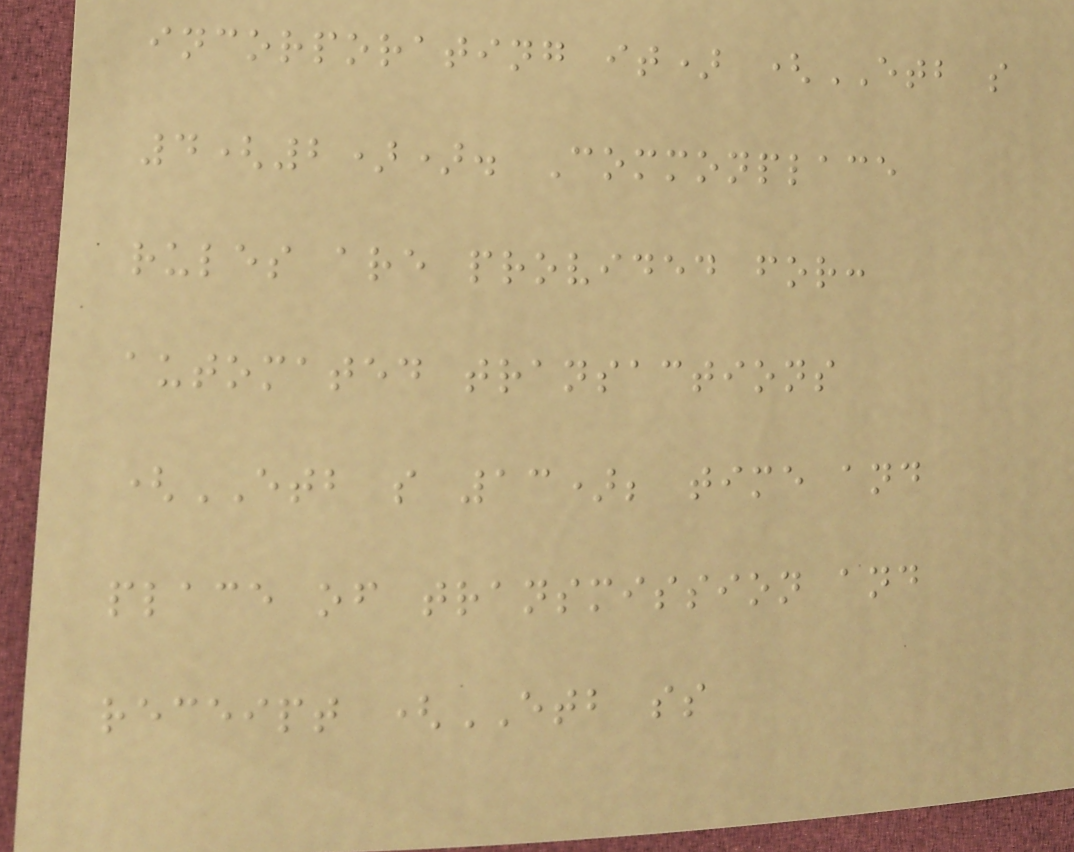incorporating it) (ETB s
4(2)). Commonplace
rules are provided for:
automated transactions
(ETB s 13); time and
place of transmission and
receipt (ETB ss
